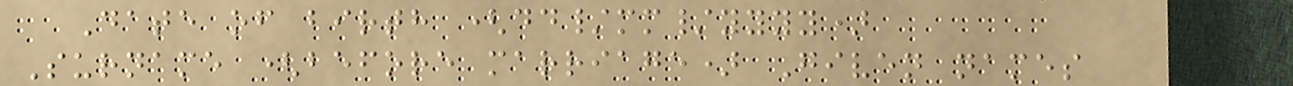Date of birth (dd/mm/yyyy)
Surname (before marriage) Given names
